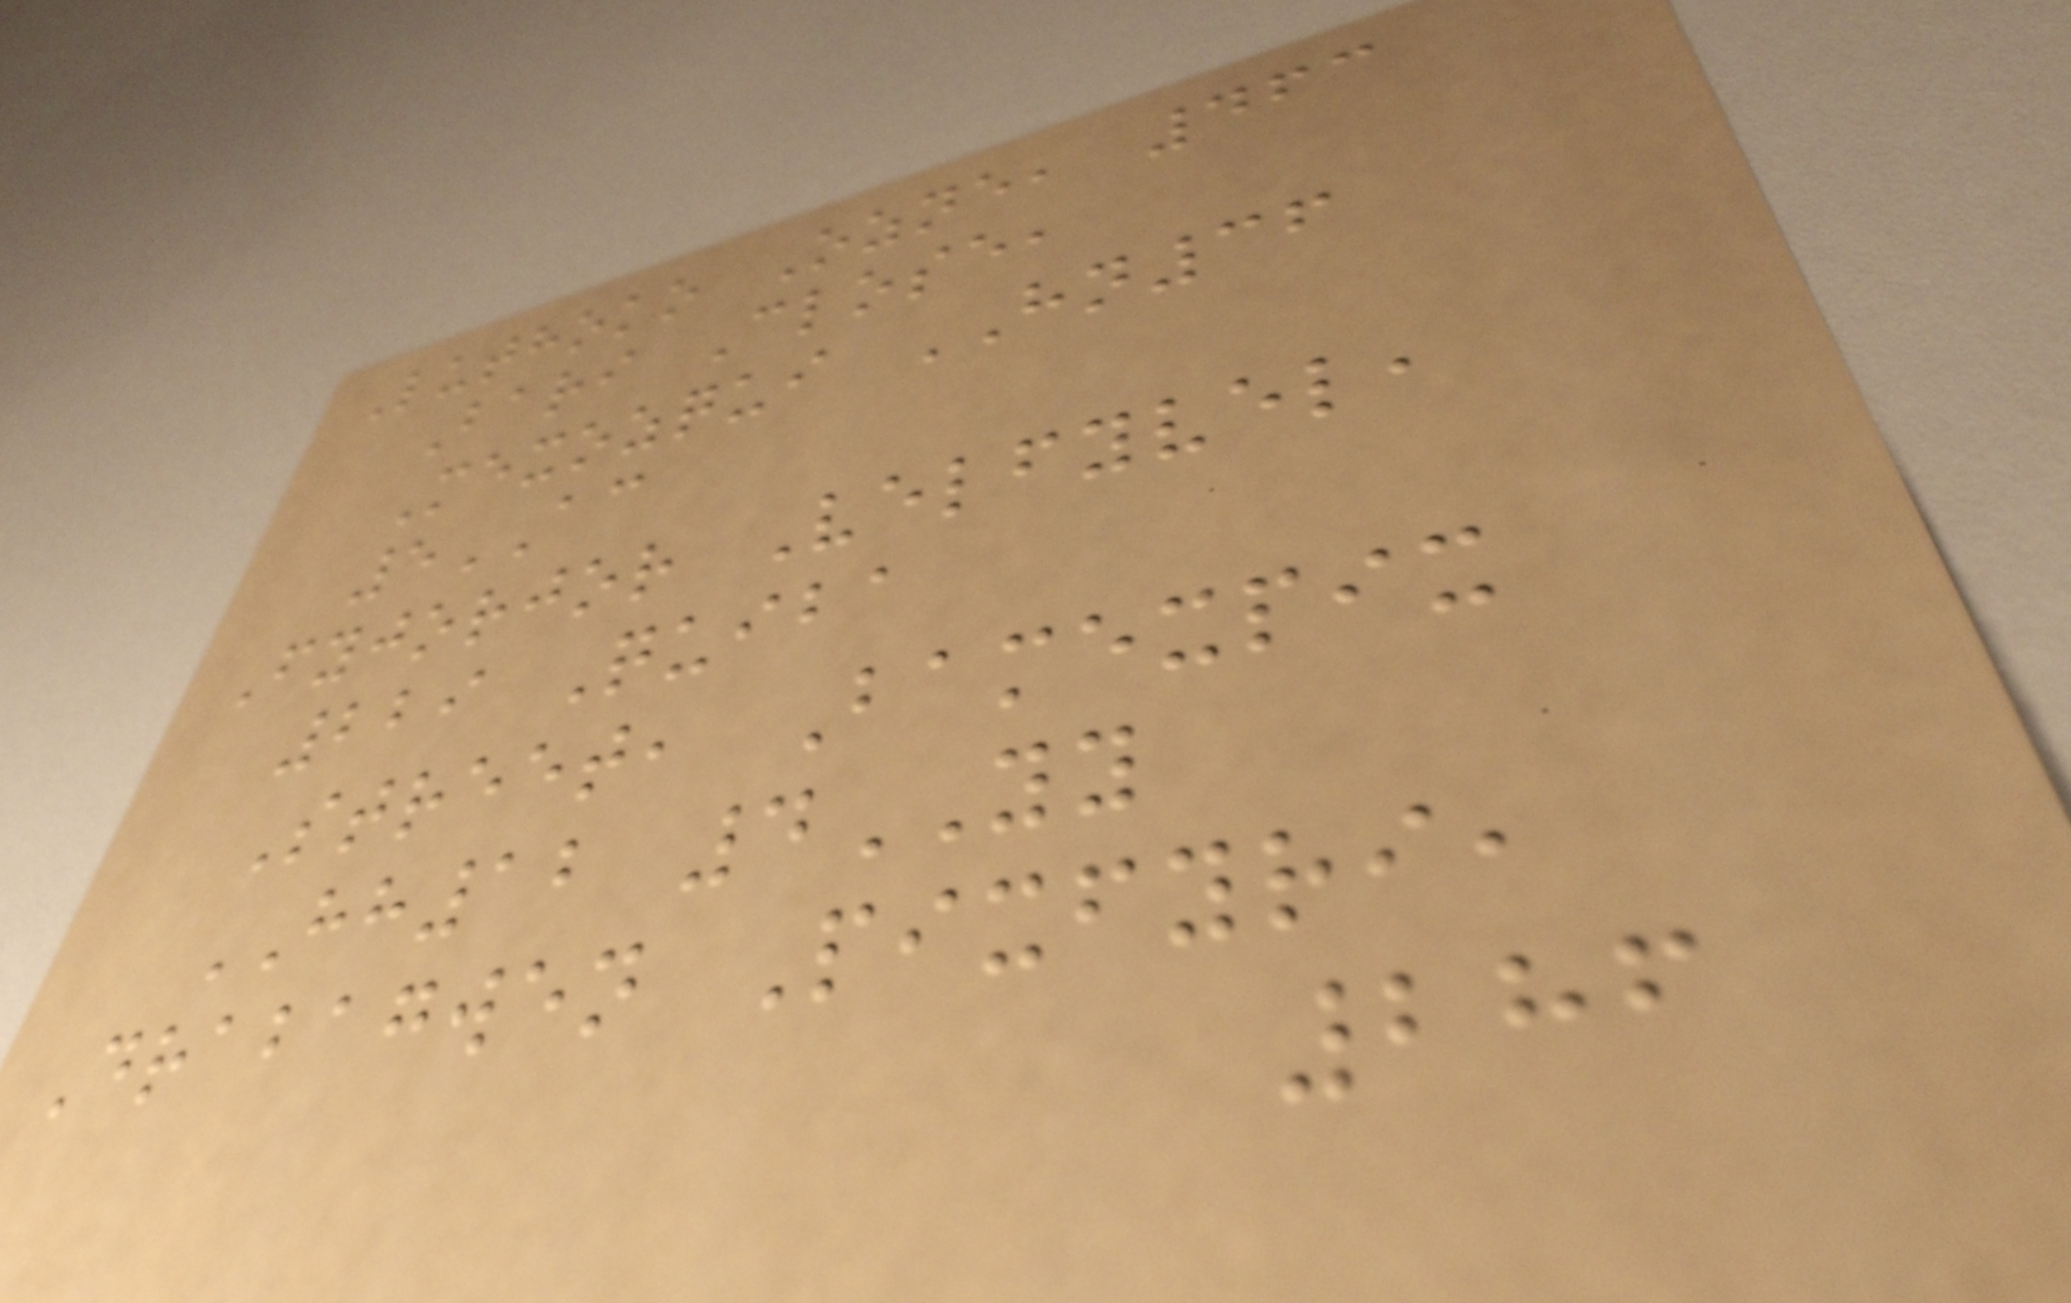Luthoko Ozne, 463
Bari Close,
Mexozqui HN36
5AC
Fyjorjor Velfyvel,
229 Quiba
Street, Bamexpix
HH12 4YY
Drabagwen Pixfyri,
286
